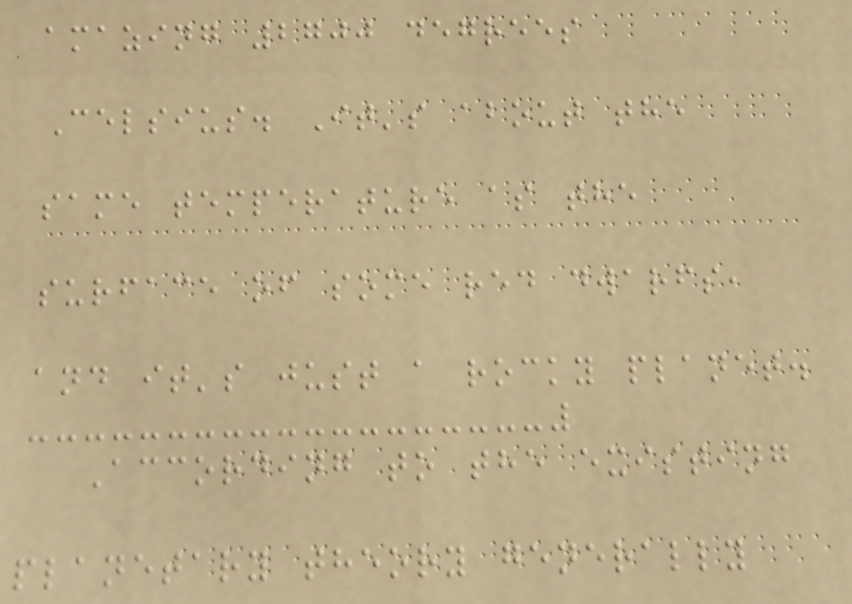amazing 2700 degrees
Celsius. It's about the
same temperature as the
surface of some red dwarfs,
and it's just a rocky planet.
According to the existing
planetary theory generally
